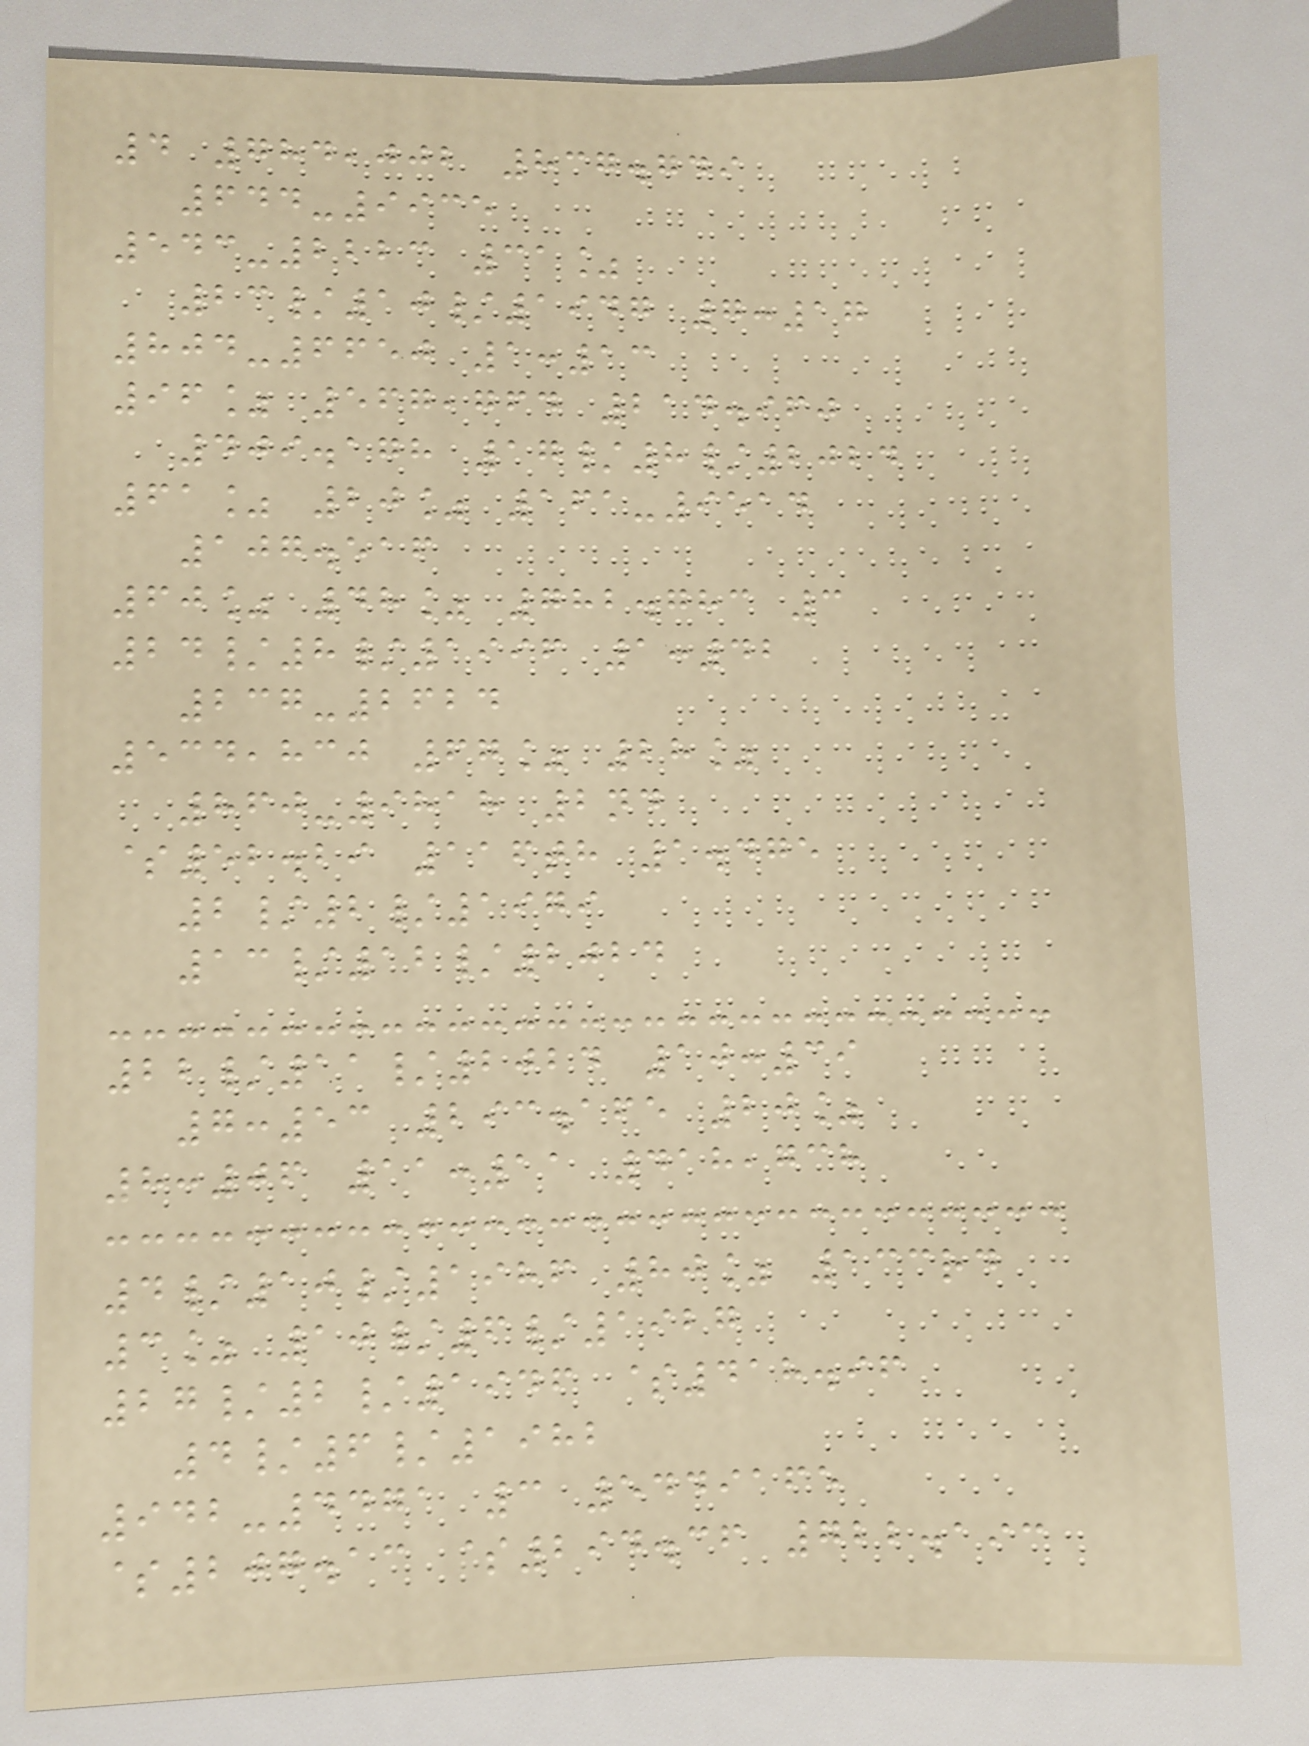4 784,002 837.749
644-9935
543-2223 31%
23/10/1947 7:17
804-6650 1:13
96% 567,764 214.960
409.178 17/8/2024
61% 20% 161-9514
107.516
60% 48% 782.783 3
24/8/1996 1:42
237-2624
534,830 67% 28%
860-9818 2nd
$52.29 116th 1.475
2/2/1979
13/12/2024
22/11/2024 10:39
7:53 293.165 20%
8:06 11:11 418,738
4/10/1986 80% 133rd
3% 10/6/1927
27/2/1946 $418.96
4/6/1982
942-4471 3 5449165
$207.13 $294.36 722.193
